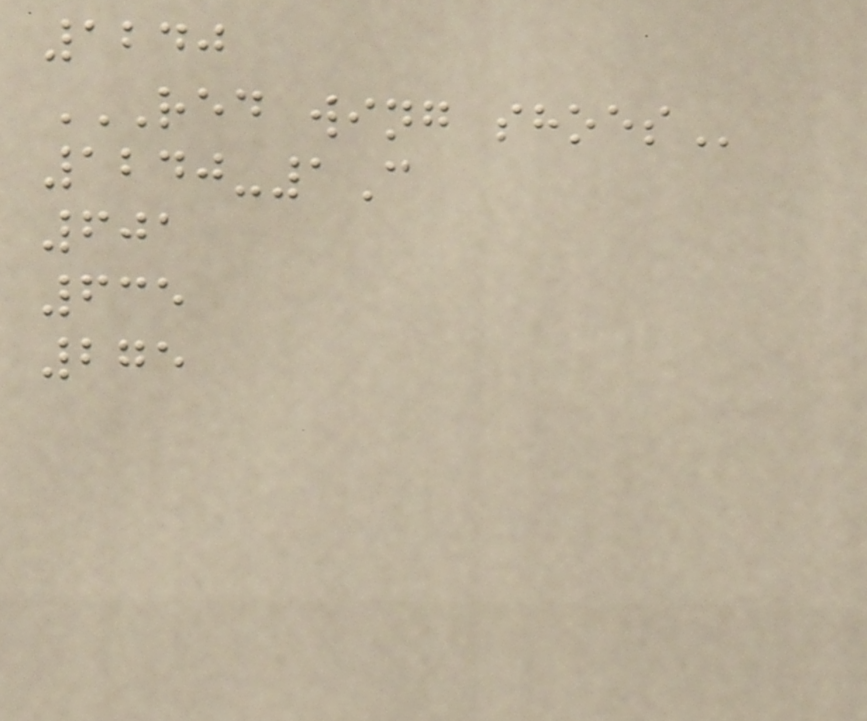1240
RED WING SHOES
1240-1C
601
635
275
